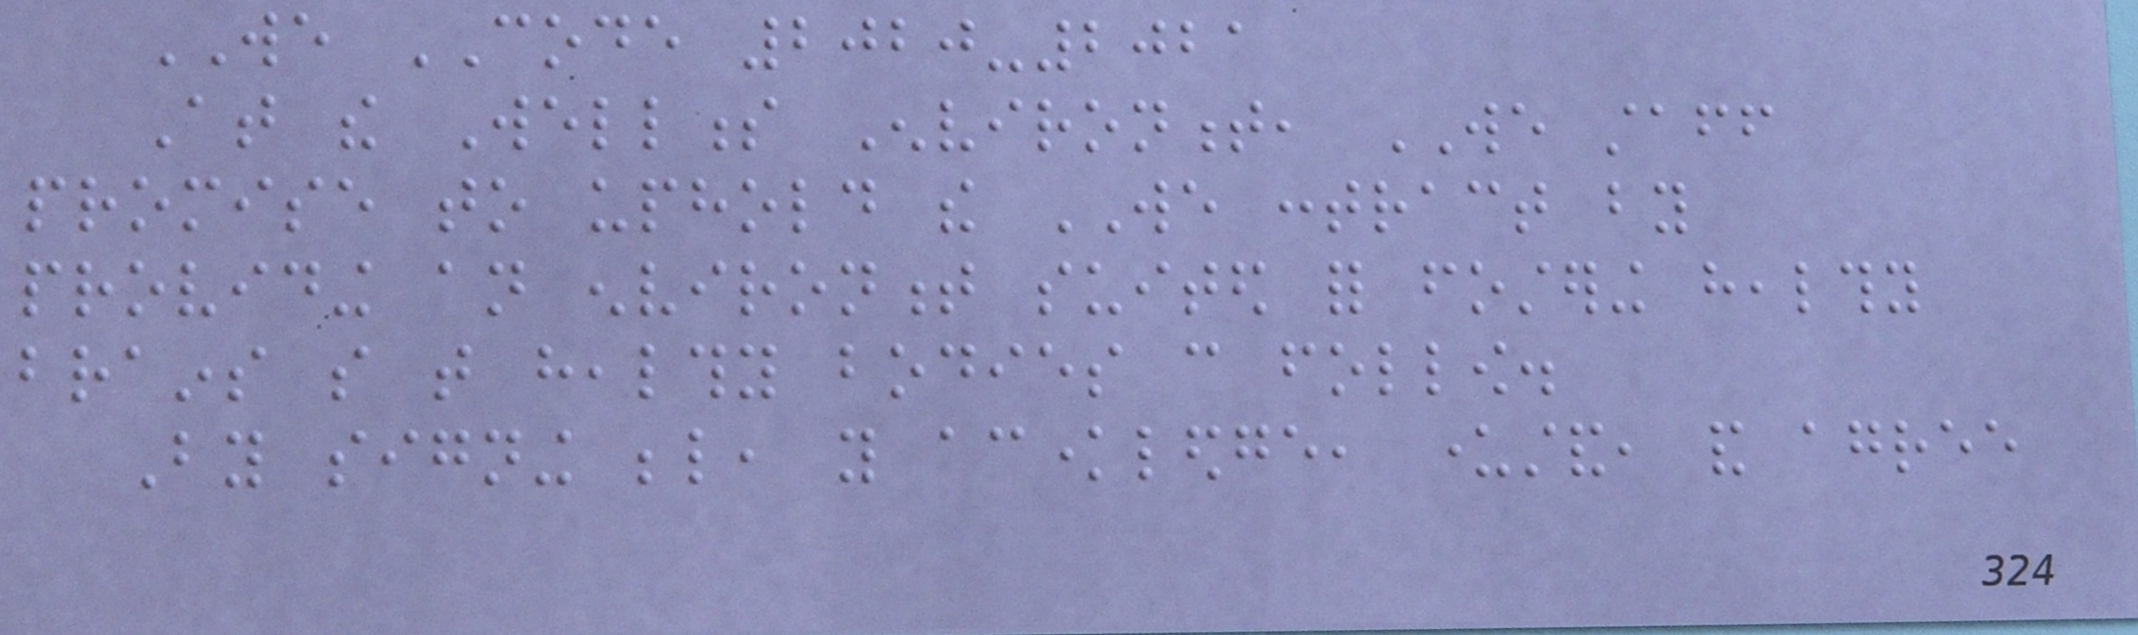WE CODE 2020-2021
At the Wellness Environment, WE staff
promise to uphold the WE contract by
providing an environment suited for fostering healthy
brains so that healthy bodies can follow.
By signing below, you acknowledge, understand, and agree
